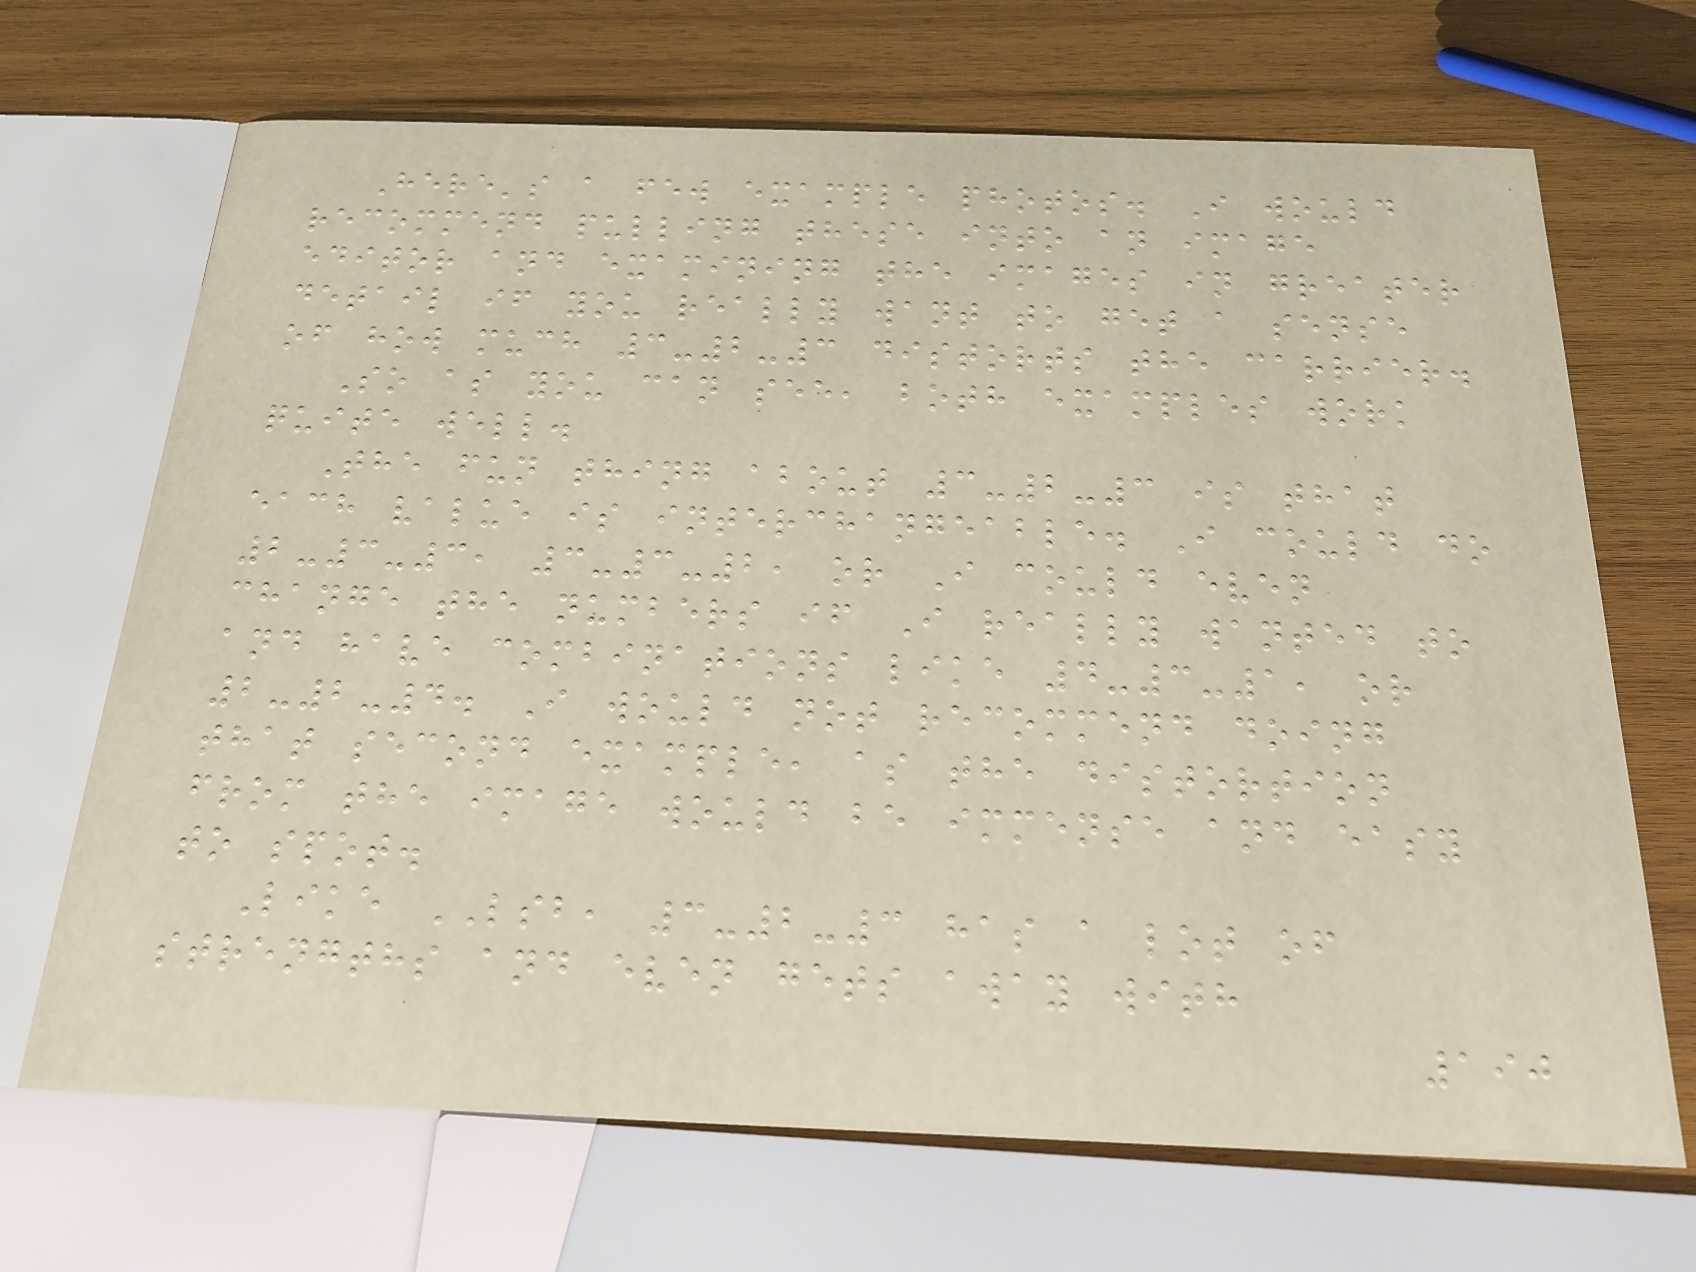Here's a few example photos. I would
recommend pulling these into an image
editor and examining the images in greater
detail if you really want to get a sense
of how much 3-2-3 distorts the carrier.
So as you can see, both examples work
quite well.
The fun thing about 3-2-3 is that
each value is interchangeable. I could do
2-3-3, 3-3-2, or I could even
change the numbers if I really wanted to
and have combinations like 4-3-1, or
2-2-4. I would not recommend doing
that second example, as the distortion
from the image would be immense and easy
to spot.
Like LSB, 3-2-3 has a lot of
strengths and even gets away with
190
